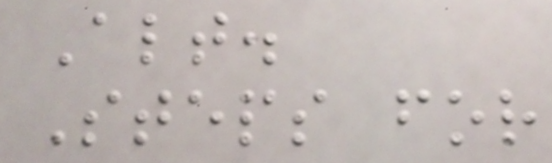Alt.
Steps for
